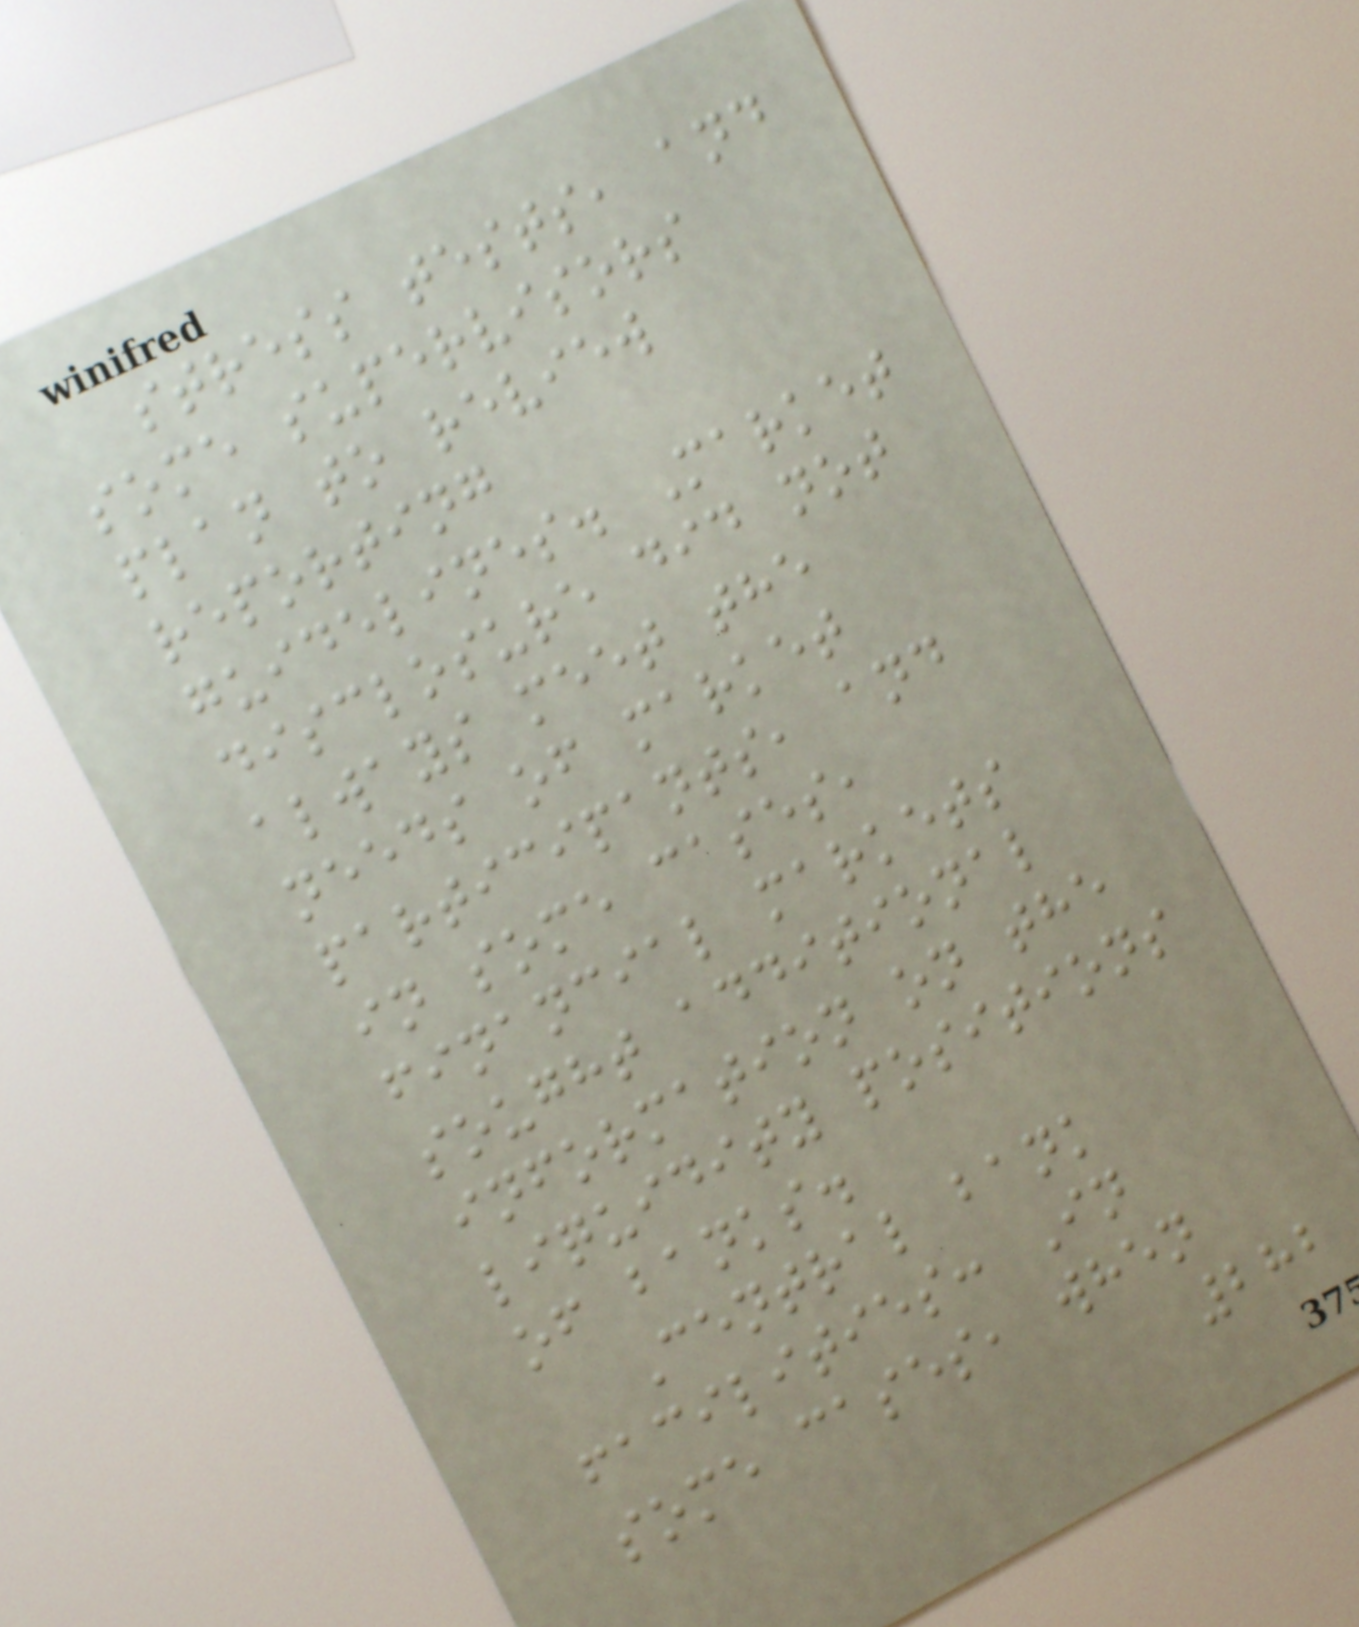stress tests, and
some supervisors
plan to review
reporting
guidelines. Market
disclosure did not
always meet the
needs of market
participants, and
in some cases,
financial markets
sought additional
information on the
liquidity positions
of banks.
Central bank
facilities: In
some cases, when
282
